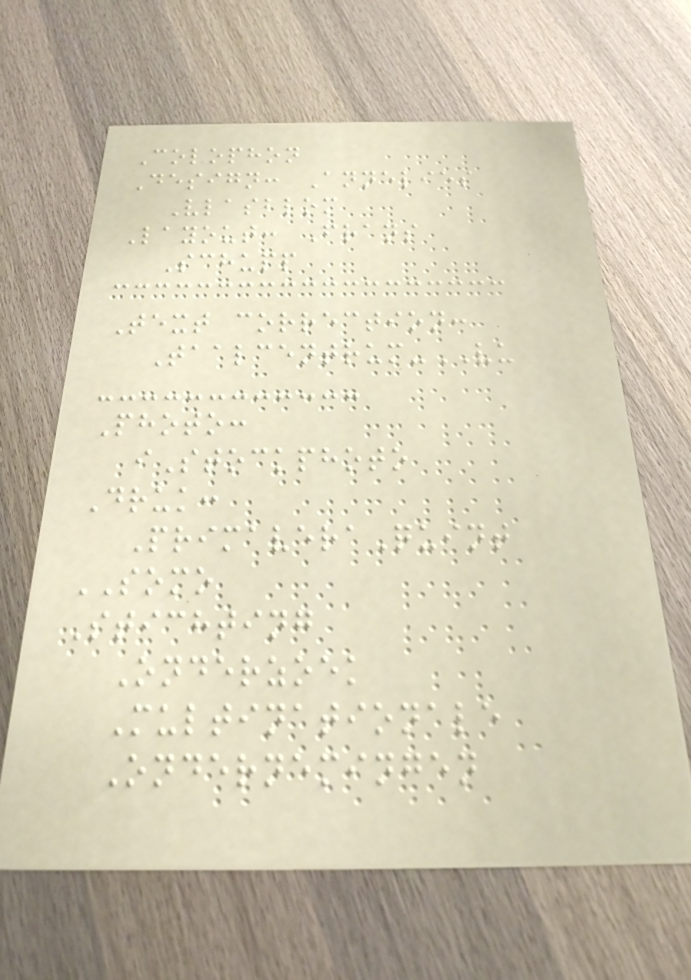Colophon
Design: Annelies
Vlasblom
Layout: Frans
Schupp
Text correction:
Taalcentrum-VU
Photo:
iStockphoto
Druk:
PrimaveraQuint
SOMO
Stichting
Onderzoek
Multinationale
Ondernemingen
